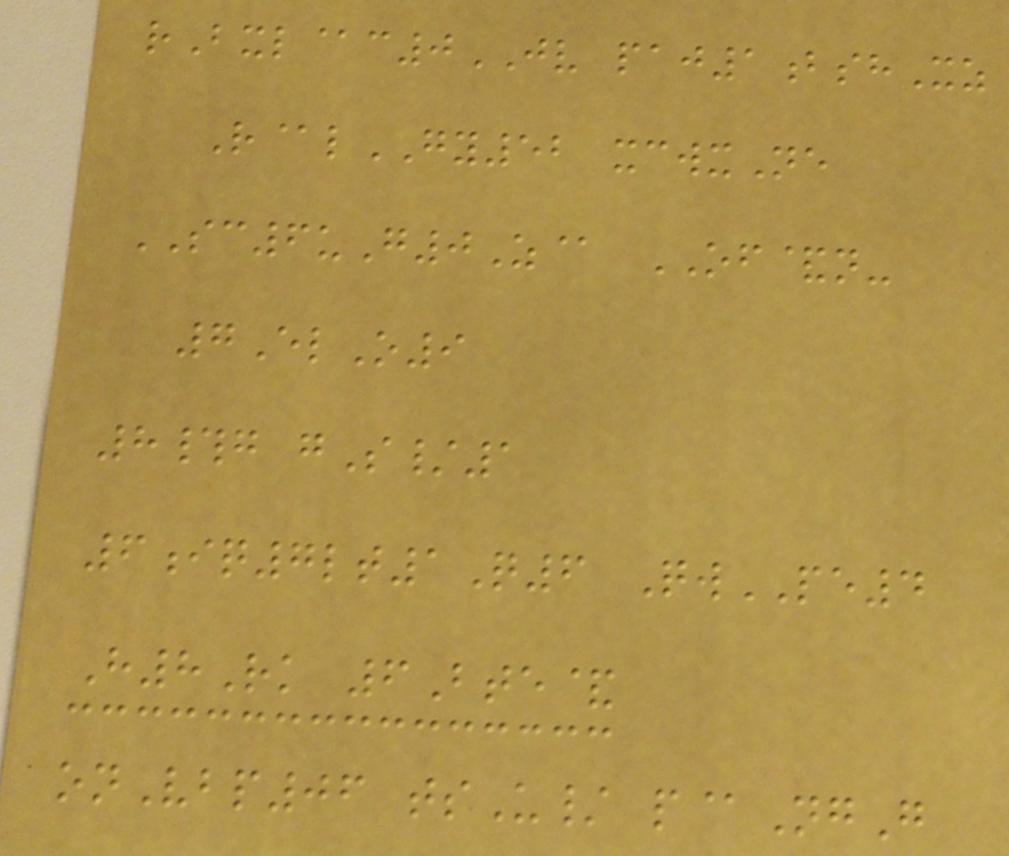rBxl@c0JV paj1bshXz
R@lGY52 xcwxNe
SC6uG0Z@ OF&n-
7ElO9
8#g gS/1
6iq7lt1Q6 QwPE4
H8Rk 6Bte&
onVbp06 tsU/ p@NgG
